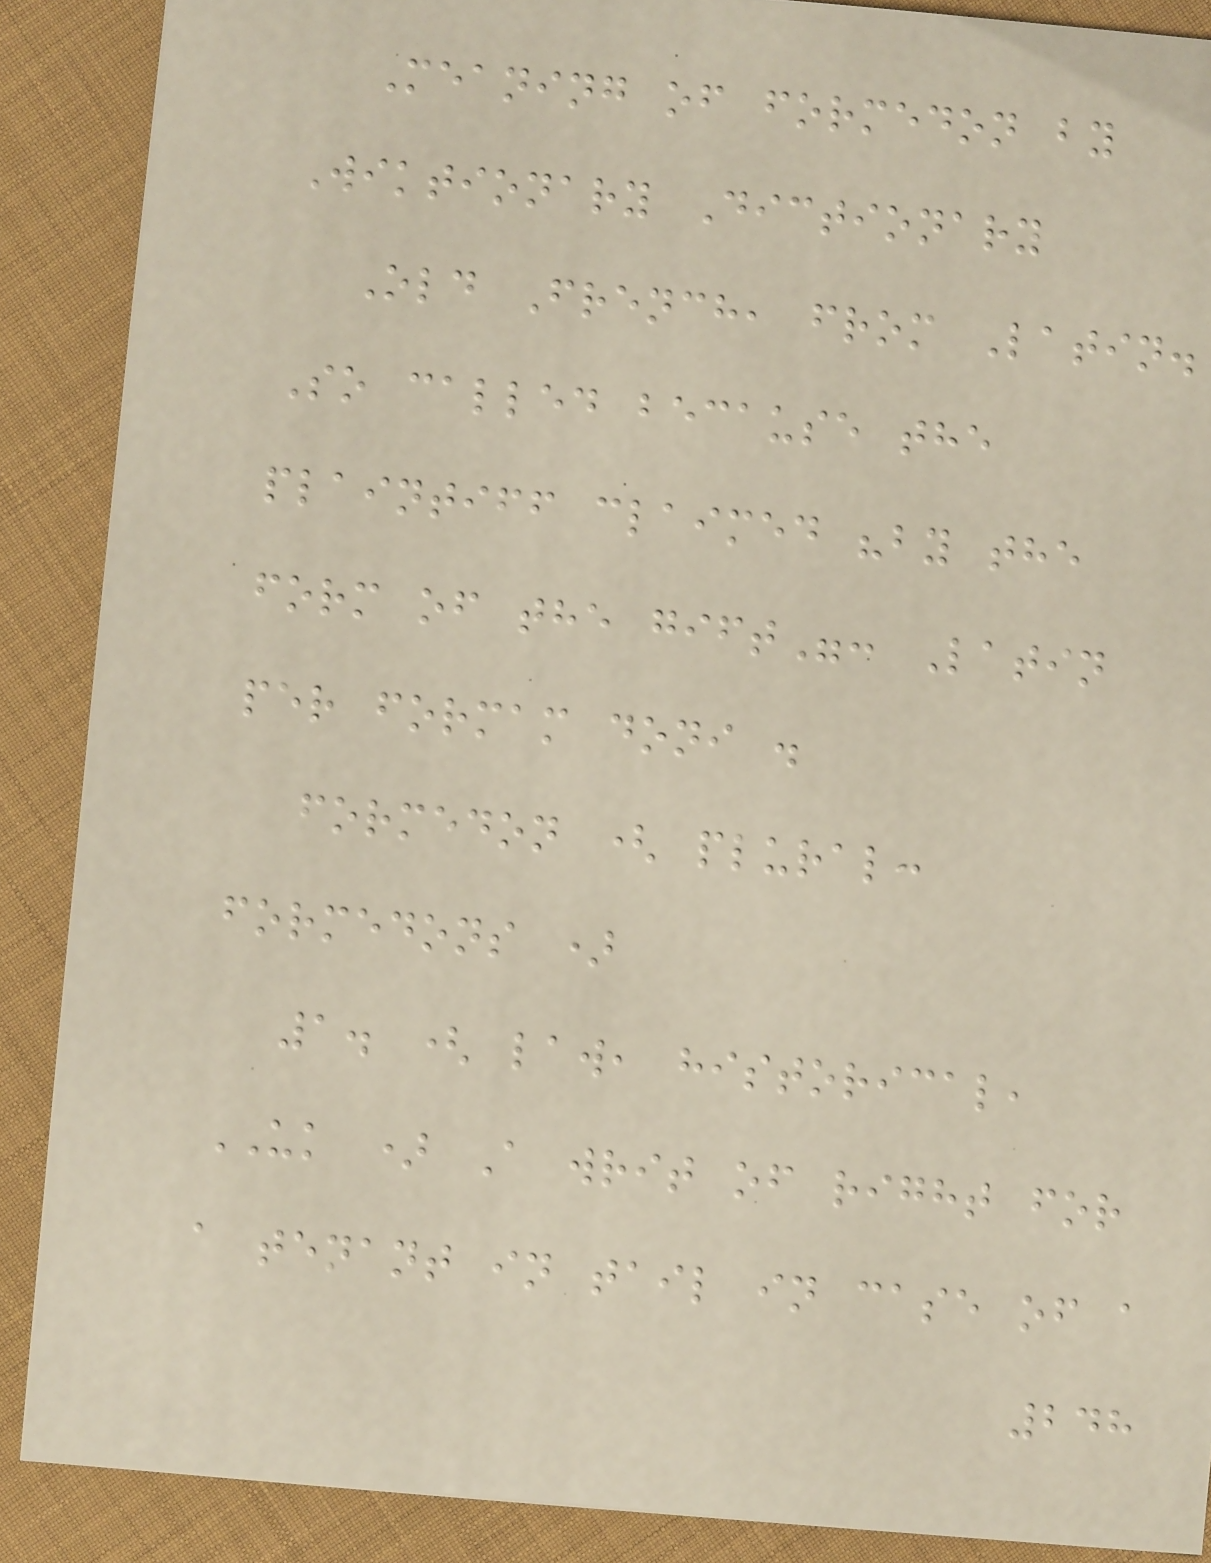Meaning of formedon by
Wiktionary Dictionary
Old French, from Latin.
So called because the
plaintiff claimed "by the
form of the gift": Latin
per formam doni .
formedon ( plural:
formedons )
1. ( law, historical,
UK ) A writ of right for
a tenant in tail in case of a
248
